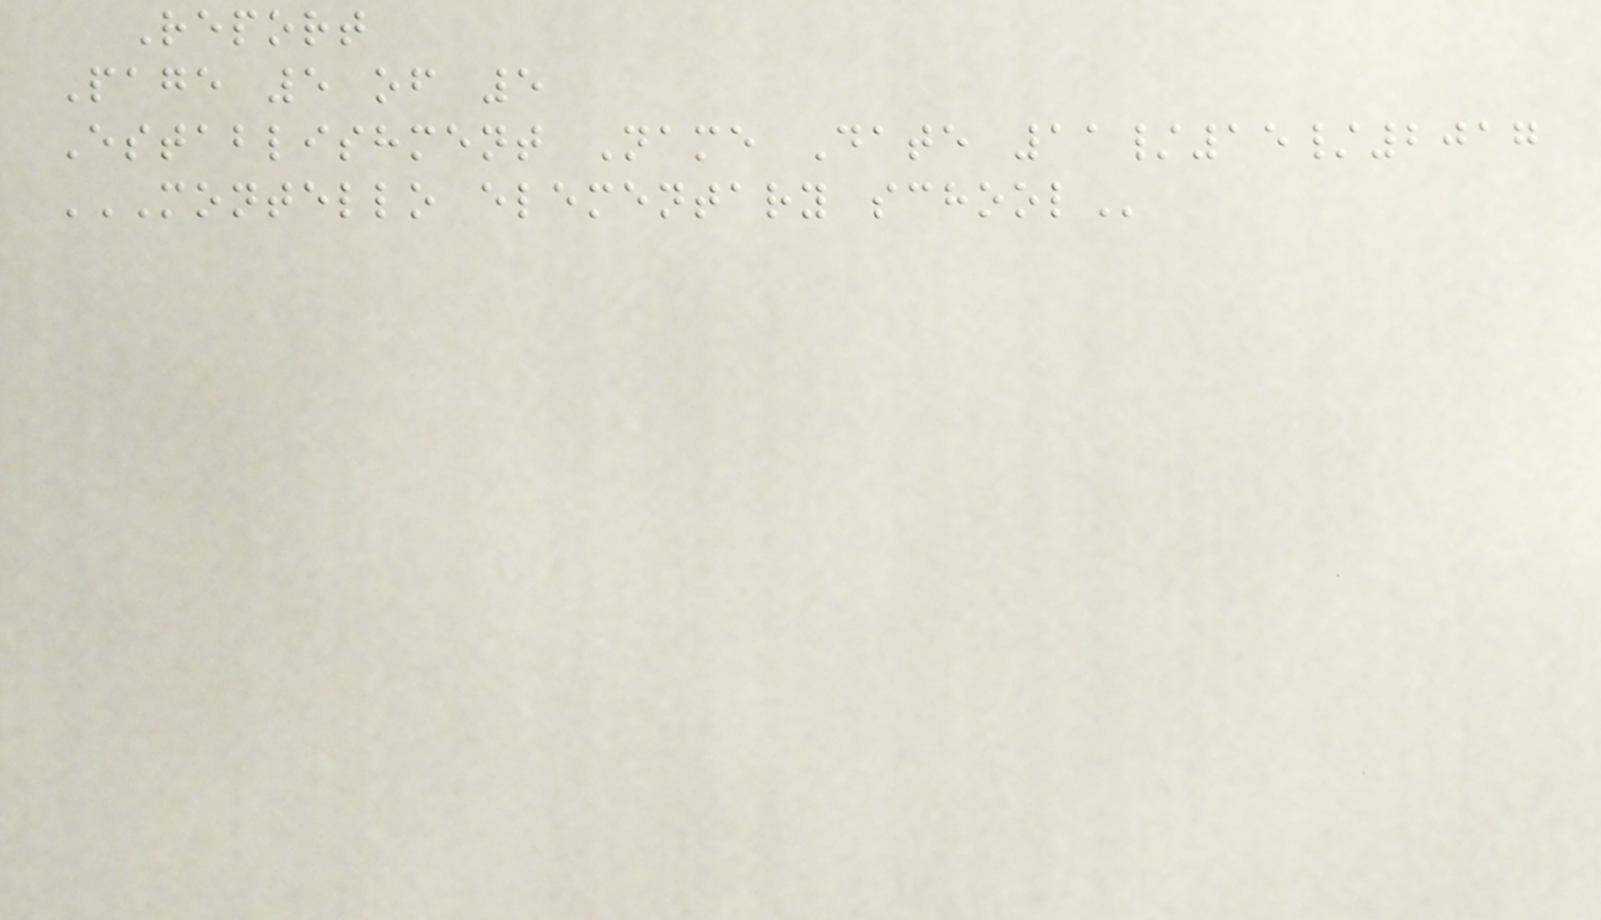Report
Page 5 of 5
Establishment Name Date 11/15/2017
MONTELLO ELEMENTARY SCHOOL
